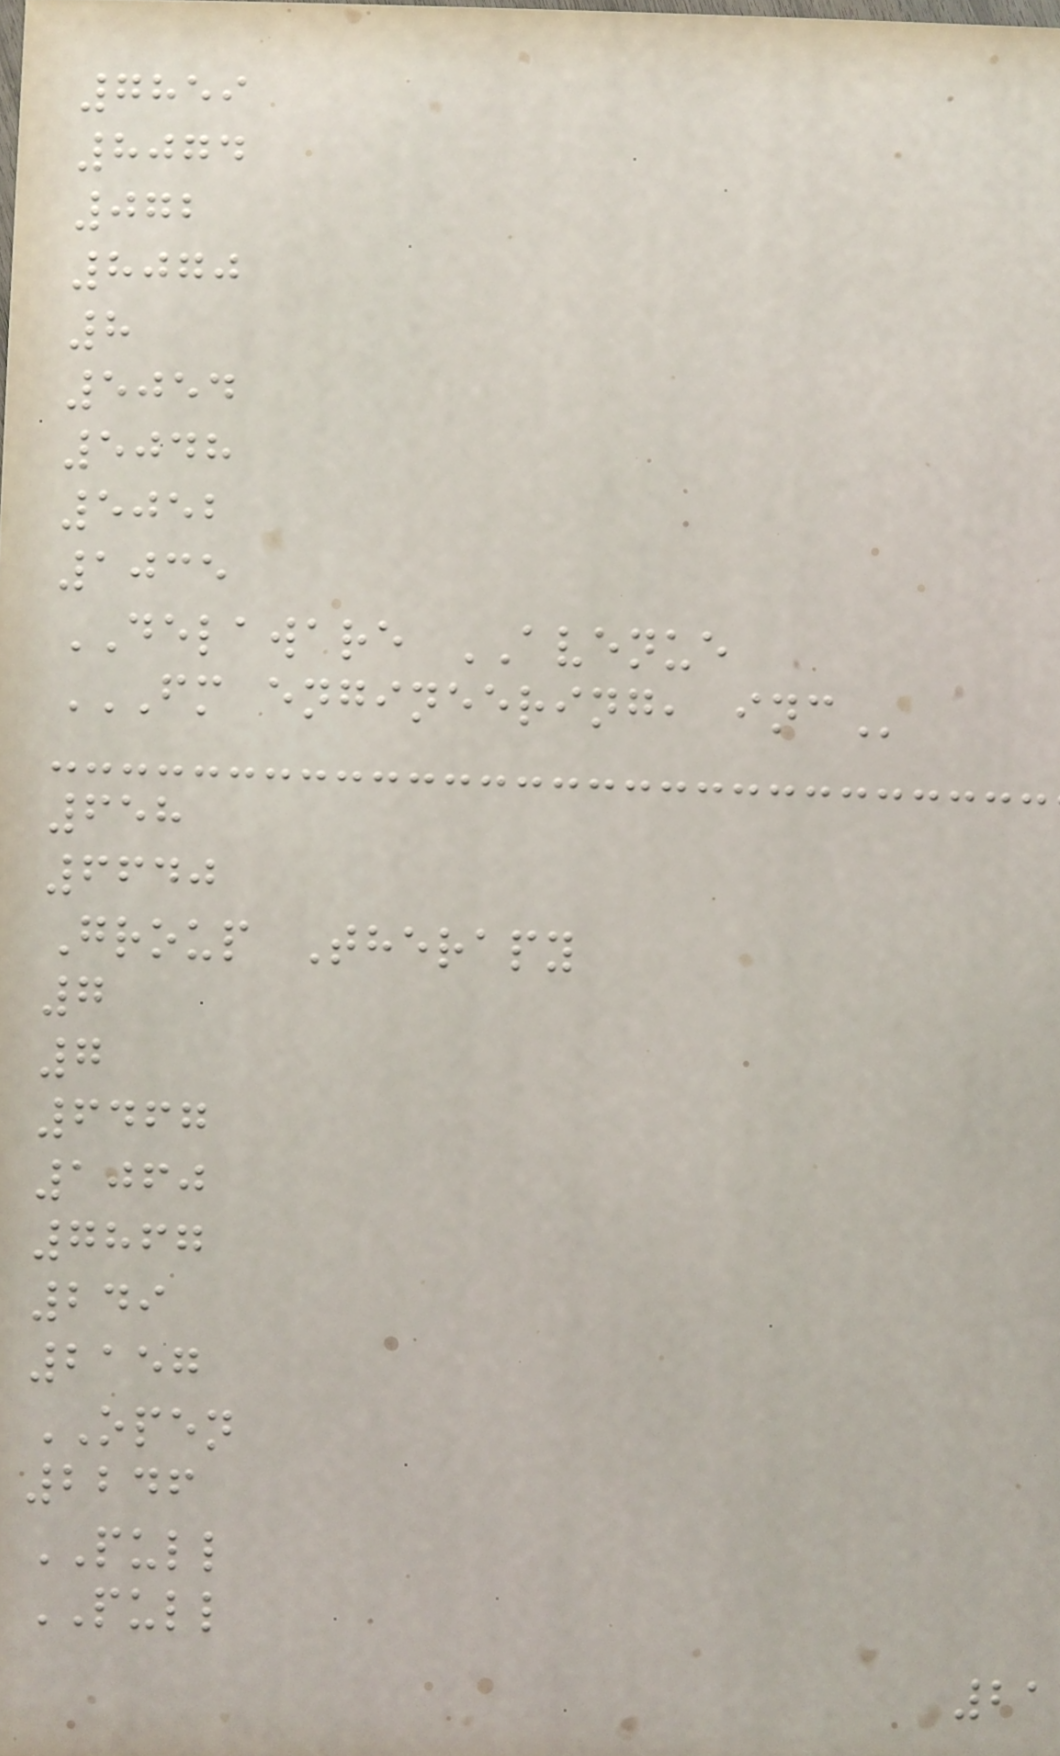7859
8074
072
8070
8
5054
5048
5052
1035
DELAWARE AVENUE
FM ENGINEERING, INC
658
6640
Group Therapy
7
7
6467
1060
7867
249
2157
OPEN
2246
PULL
PULL
21
